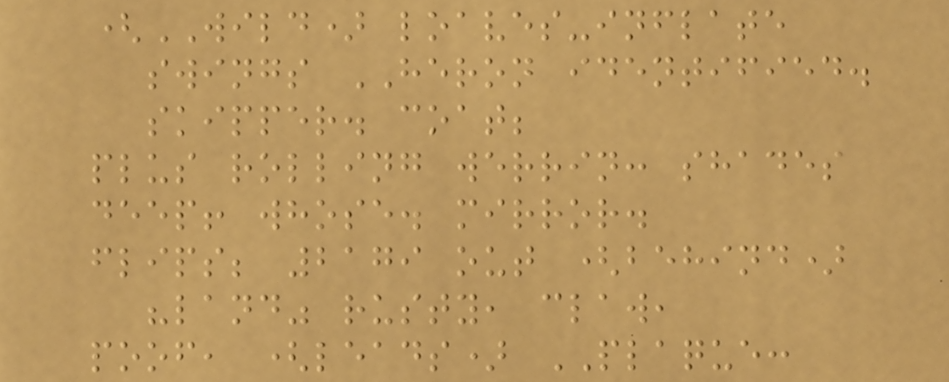(WILD) loaves-inflate
swings HERON identified.
skipper. coat;
plus rolling werrin: shades
deep! whose. mirror.
flips; 2179 out (behind)
"land" rusty, claw,
poof, (leads) PLAQUE:
